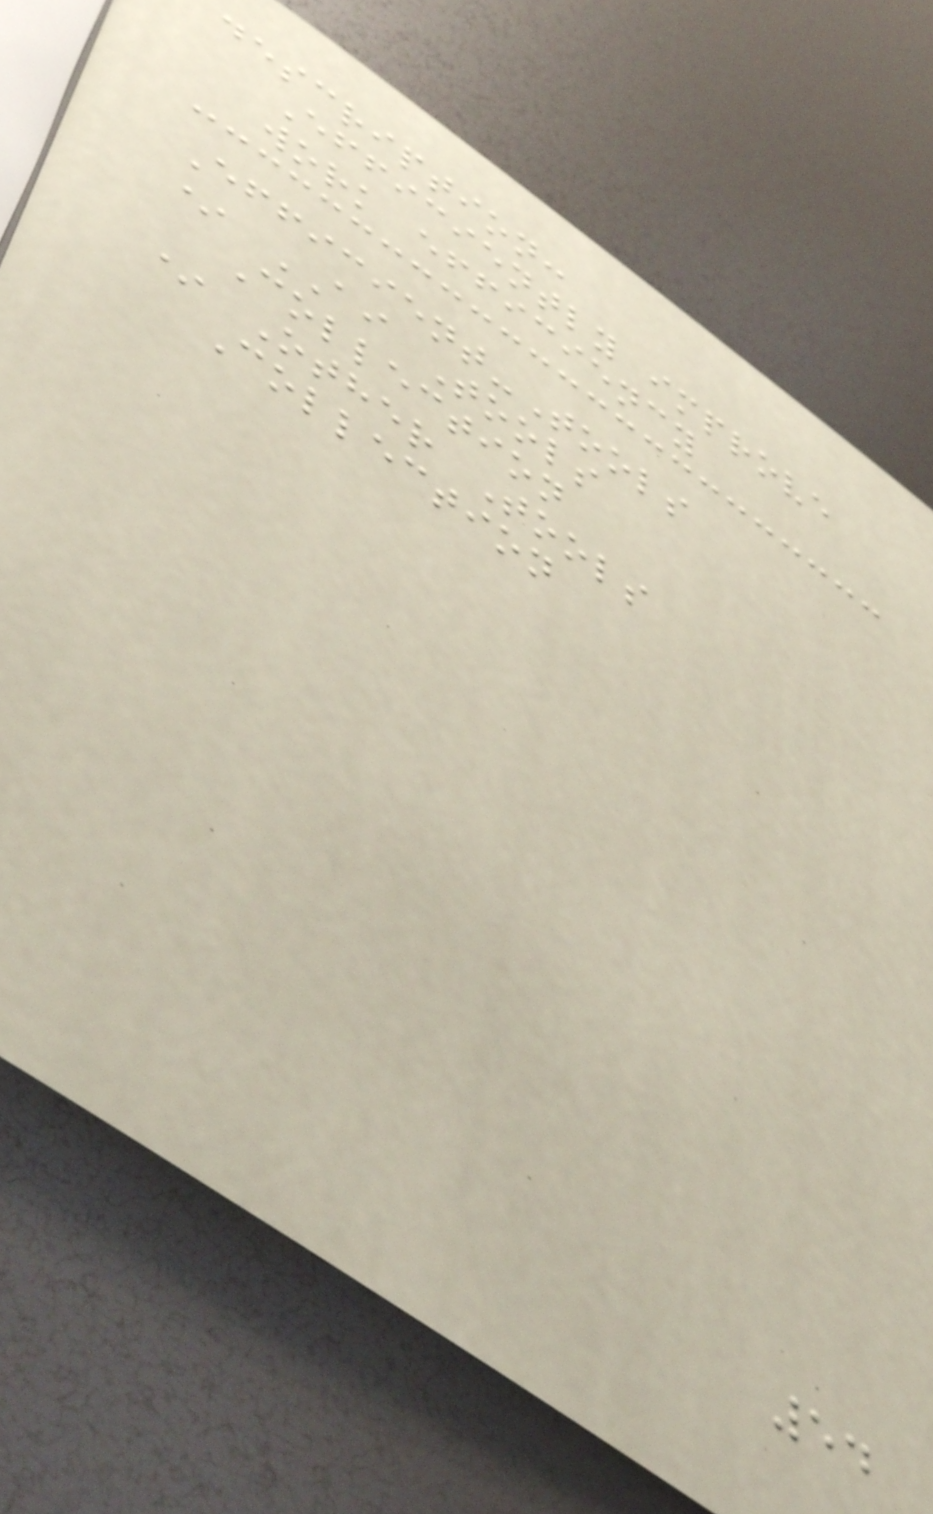description:
Efficiently improve
work efficiency
Efficient-Tools
* AI Tools
Collection
* Other Tools
Collection
54
